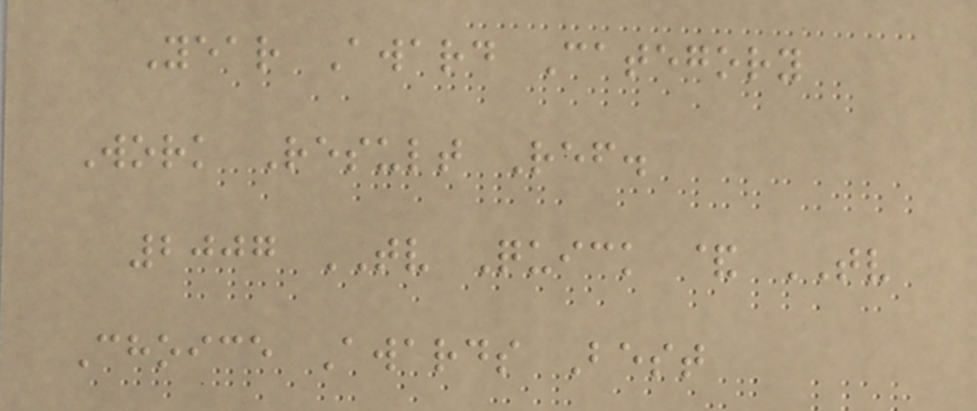Year Award Category
Work Result Ref.
2007 TV Quick & TV
Choice Awards Best
